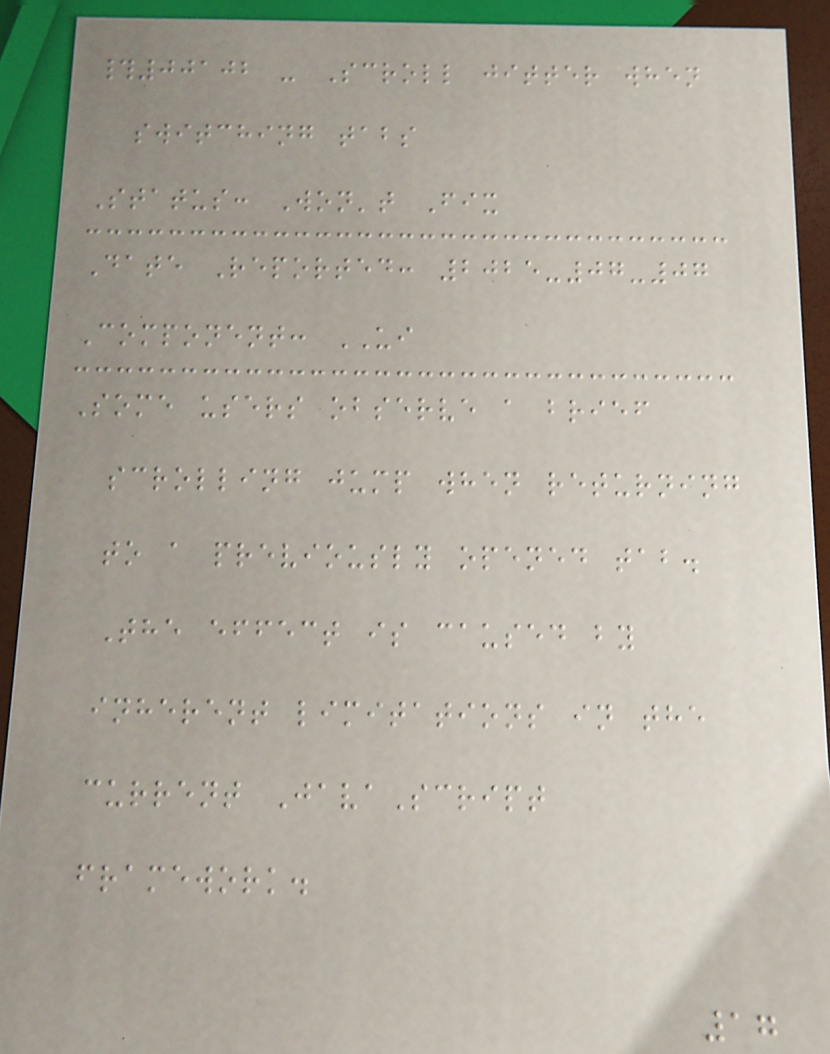#00102 - Scroll jitter when
switching tabs
Status: Won't Fix
Date Reported: 2025-07-07
Component: UI
Some users observe a brief
scrolling jump when returning
to a previously opened tab.
The effect is caused by
inherent limitations in the
current JavaScript
framework.
17
